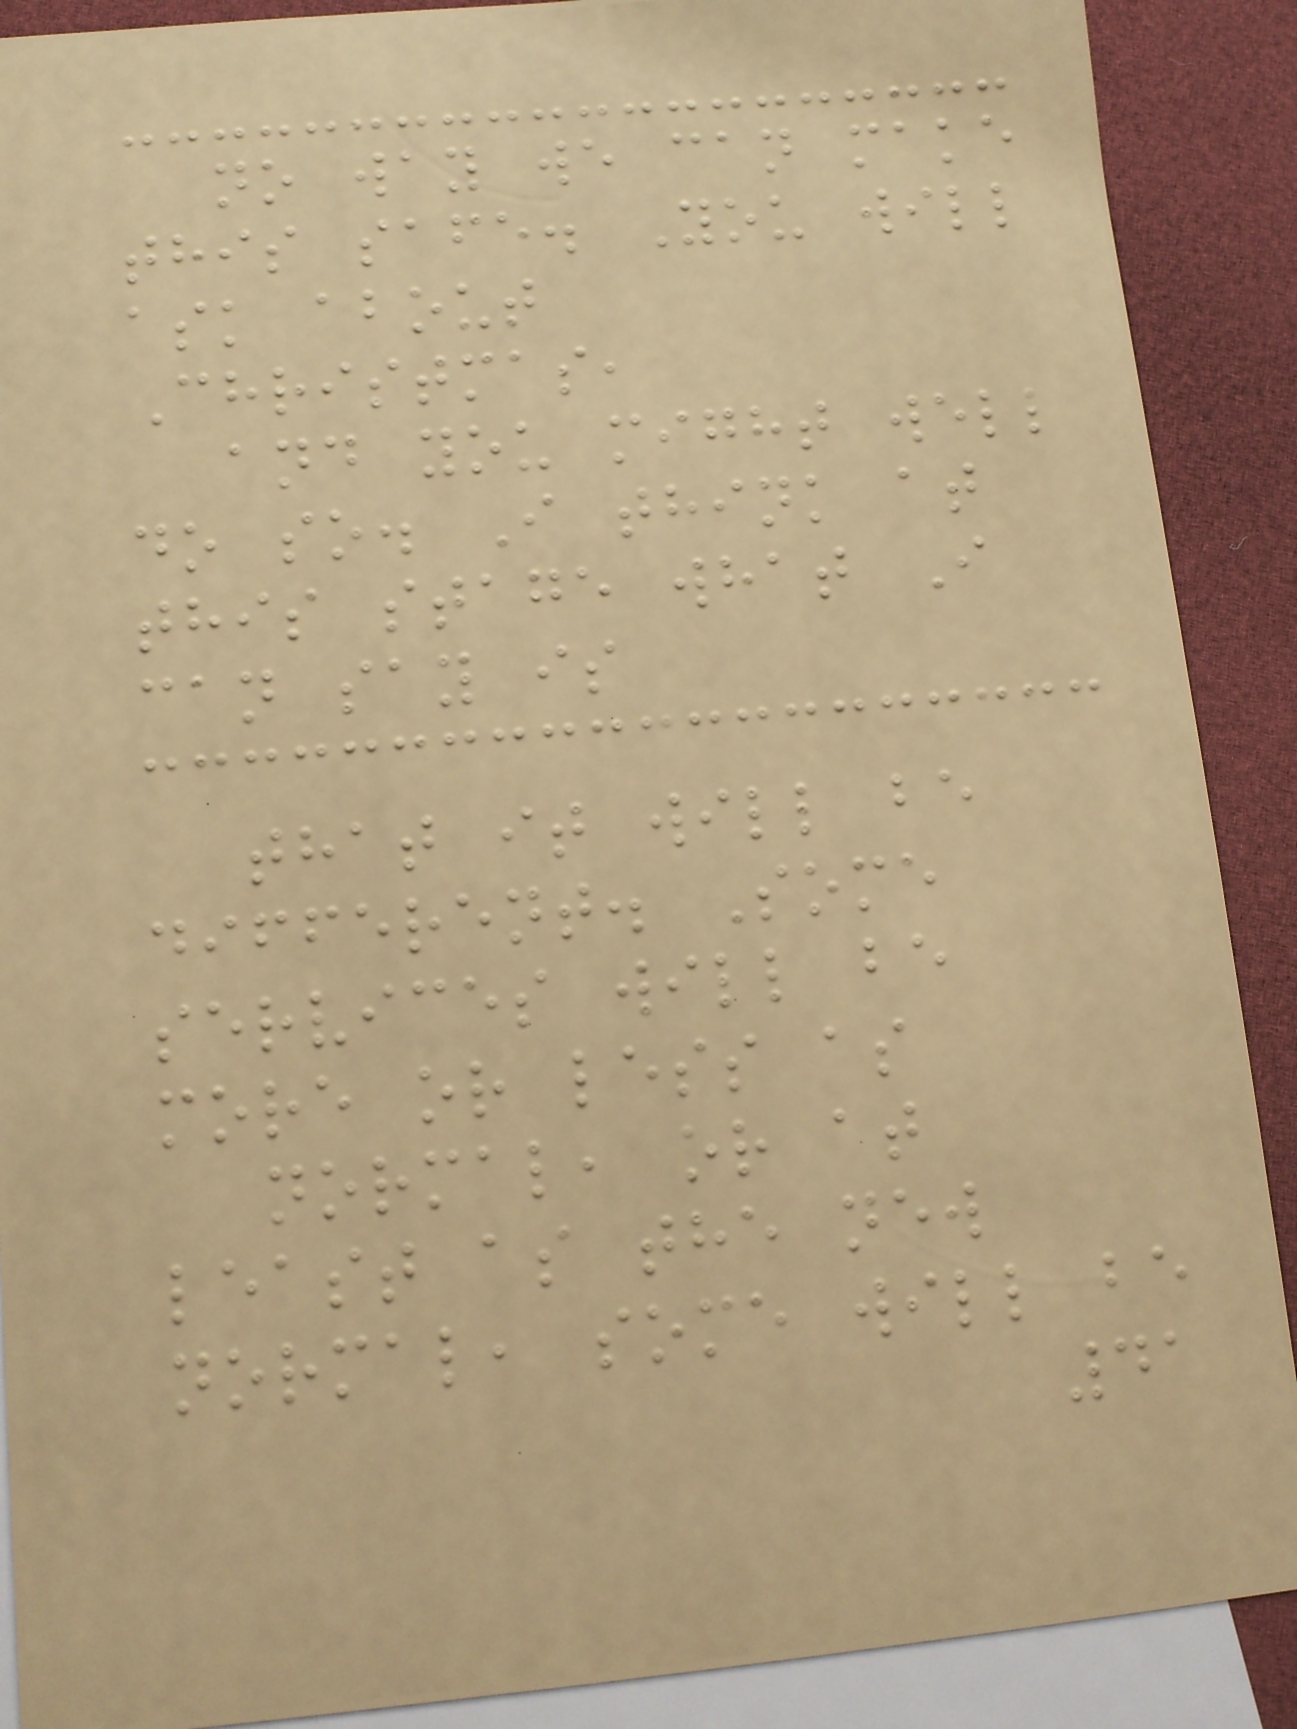no way we can make
this safe. You will
ask about
Christmas,
and you might well
do so. I think at
this stage what I
can say is
that it will be
different. Some
services will be
more or less as
normal, or at
least as the new
normal, some will be
41
